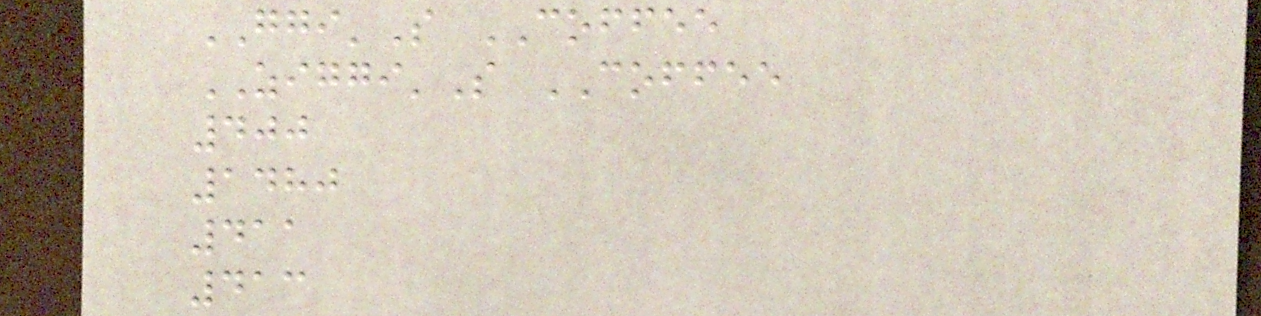GGI'S COFFEE
ZIGGI'S COFFEE
400
1480
411
413
